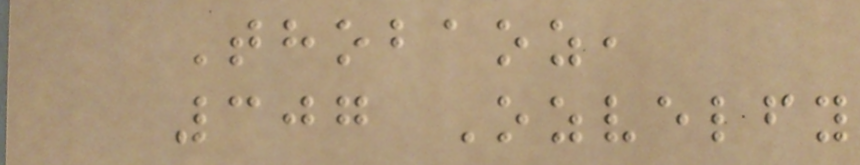Thobaoz,
307 Ozvelfy
